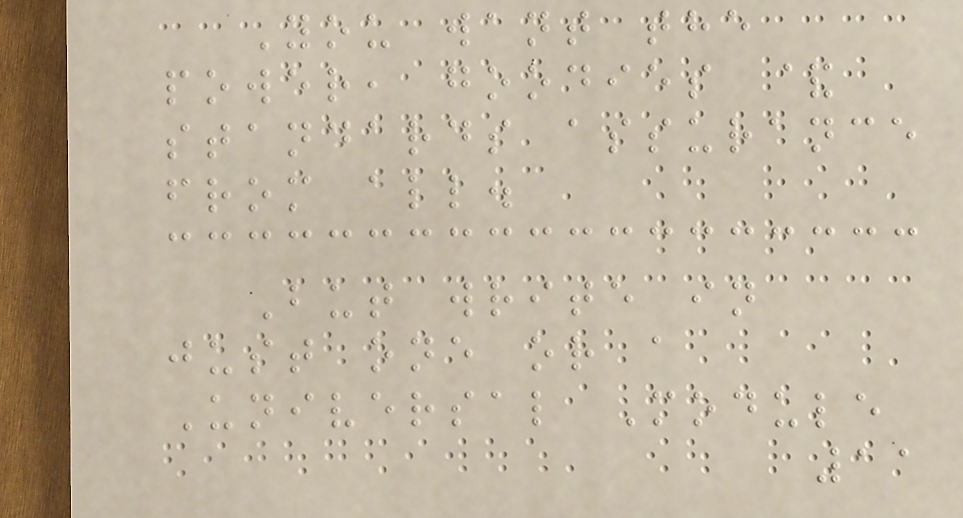You want the
power, goodies &
standards assurance
from all.
But write in
just one or a
Universal Module
11
